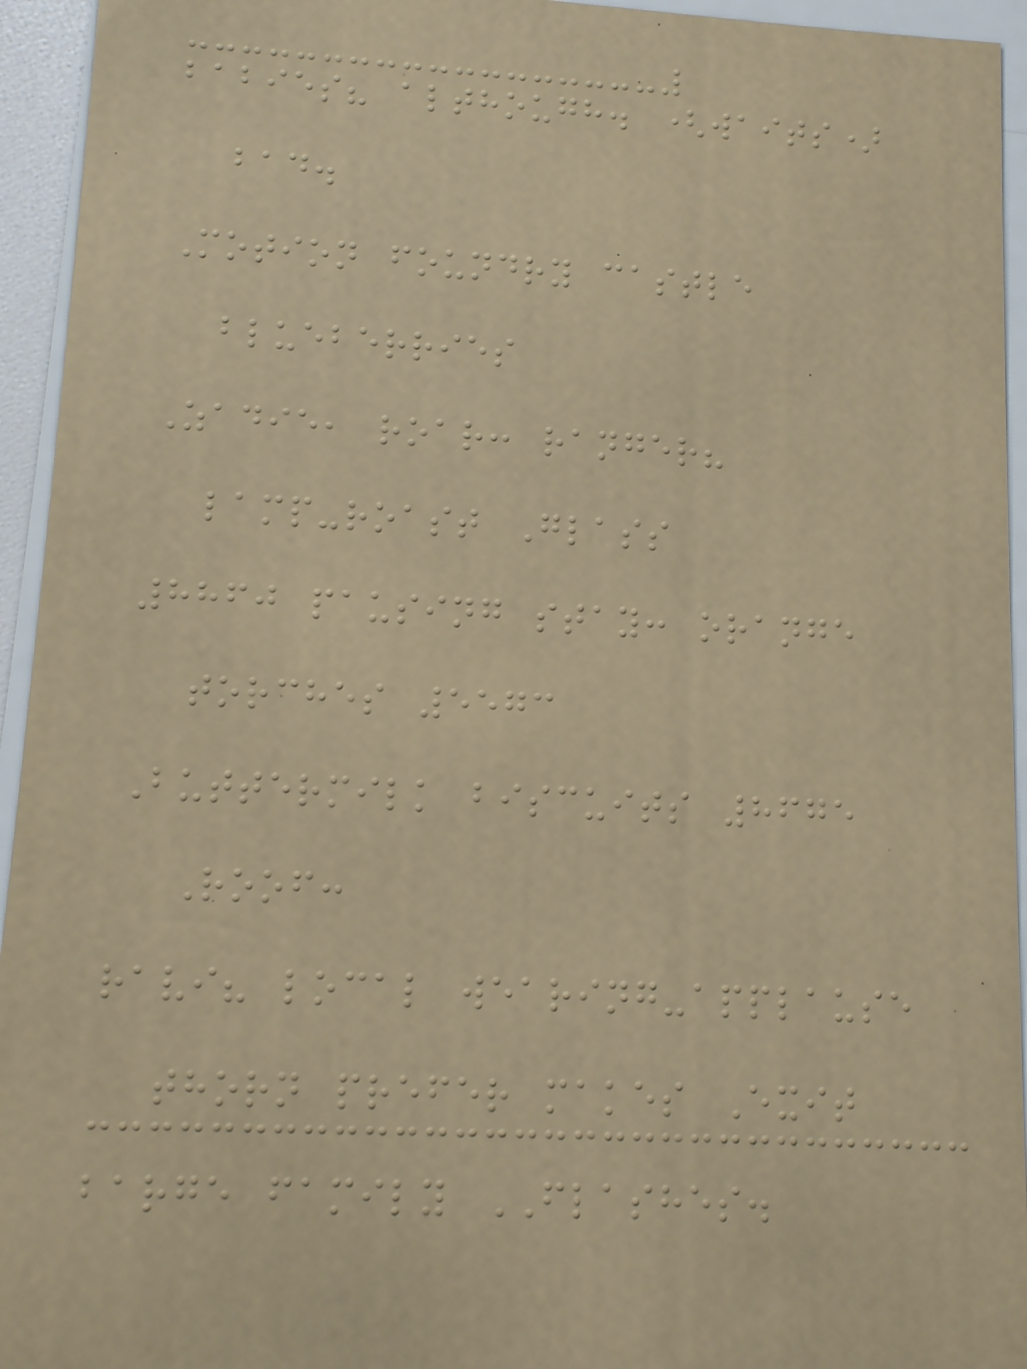babies? although. (waits)
bad.
Motion foundry castle
blueberries
Zadie, roar: ranger?
lamp-roast Glass
8860 pausing stay: orange
torches 5573
Buttermilk biscuits 8675
Roof:
ravi? local wearing-applause
thorn prefer makes Exit
barge family FLASHES.
